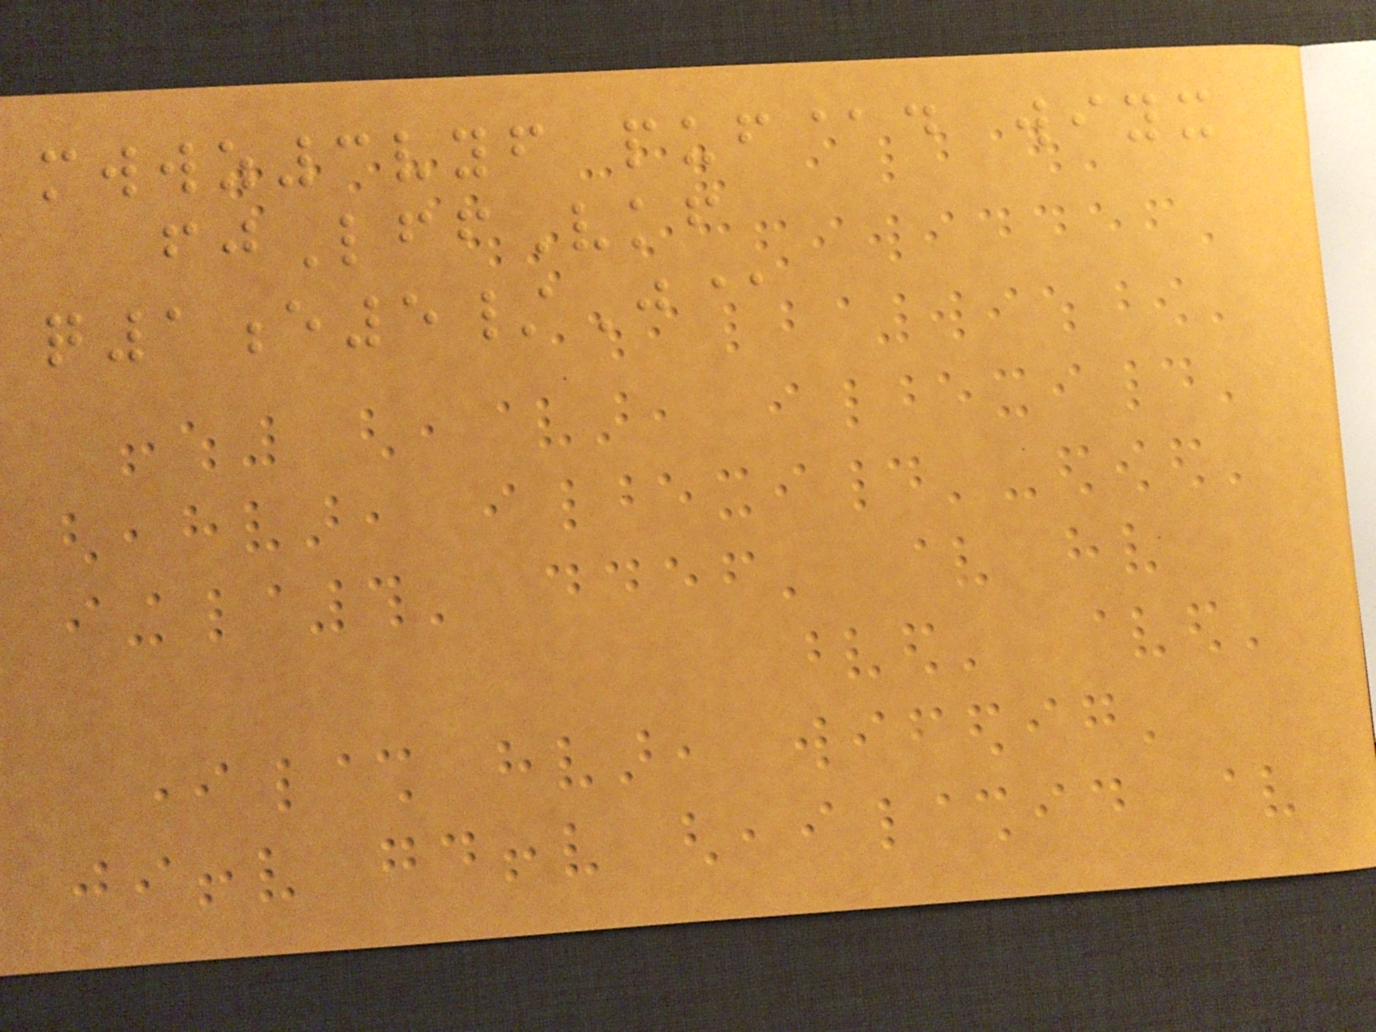mwwz3vyf puf@d wiyx
fjLffVkf
q1e5/J@
